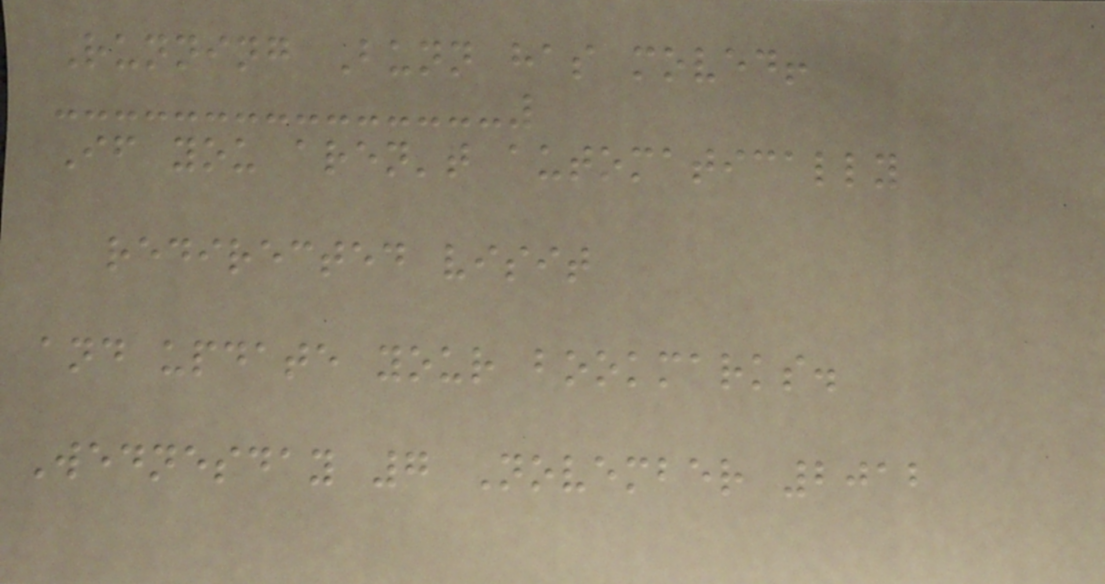Running Bunn has moved!
If you aren't automatically
redirected visit
and update your bookmarks.
Wednesday 7 November 2012
